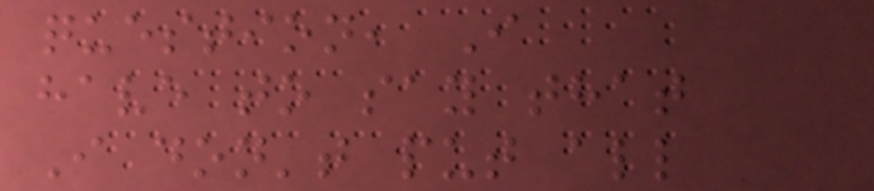question, I
have to say that
I don't put all
